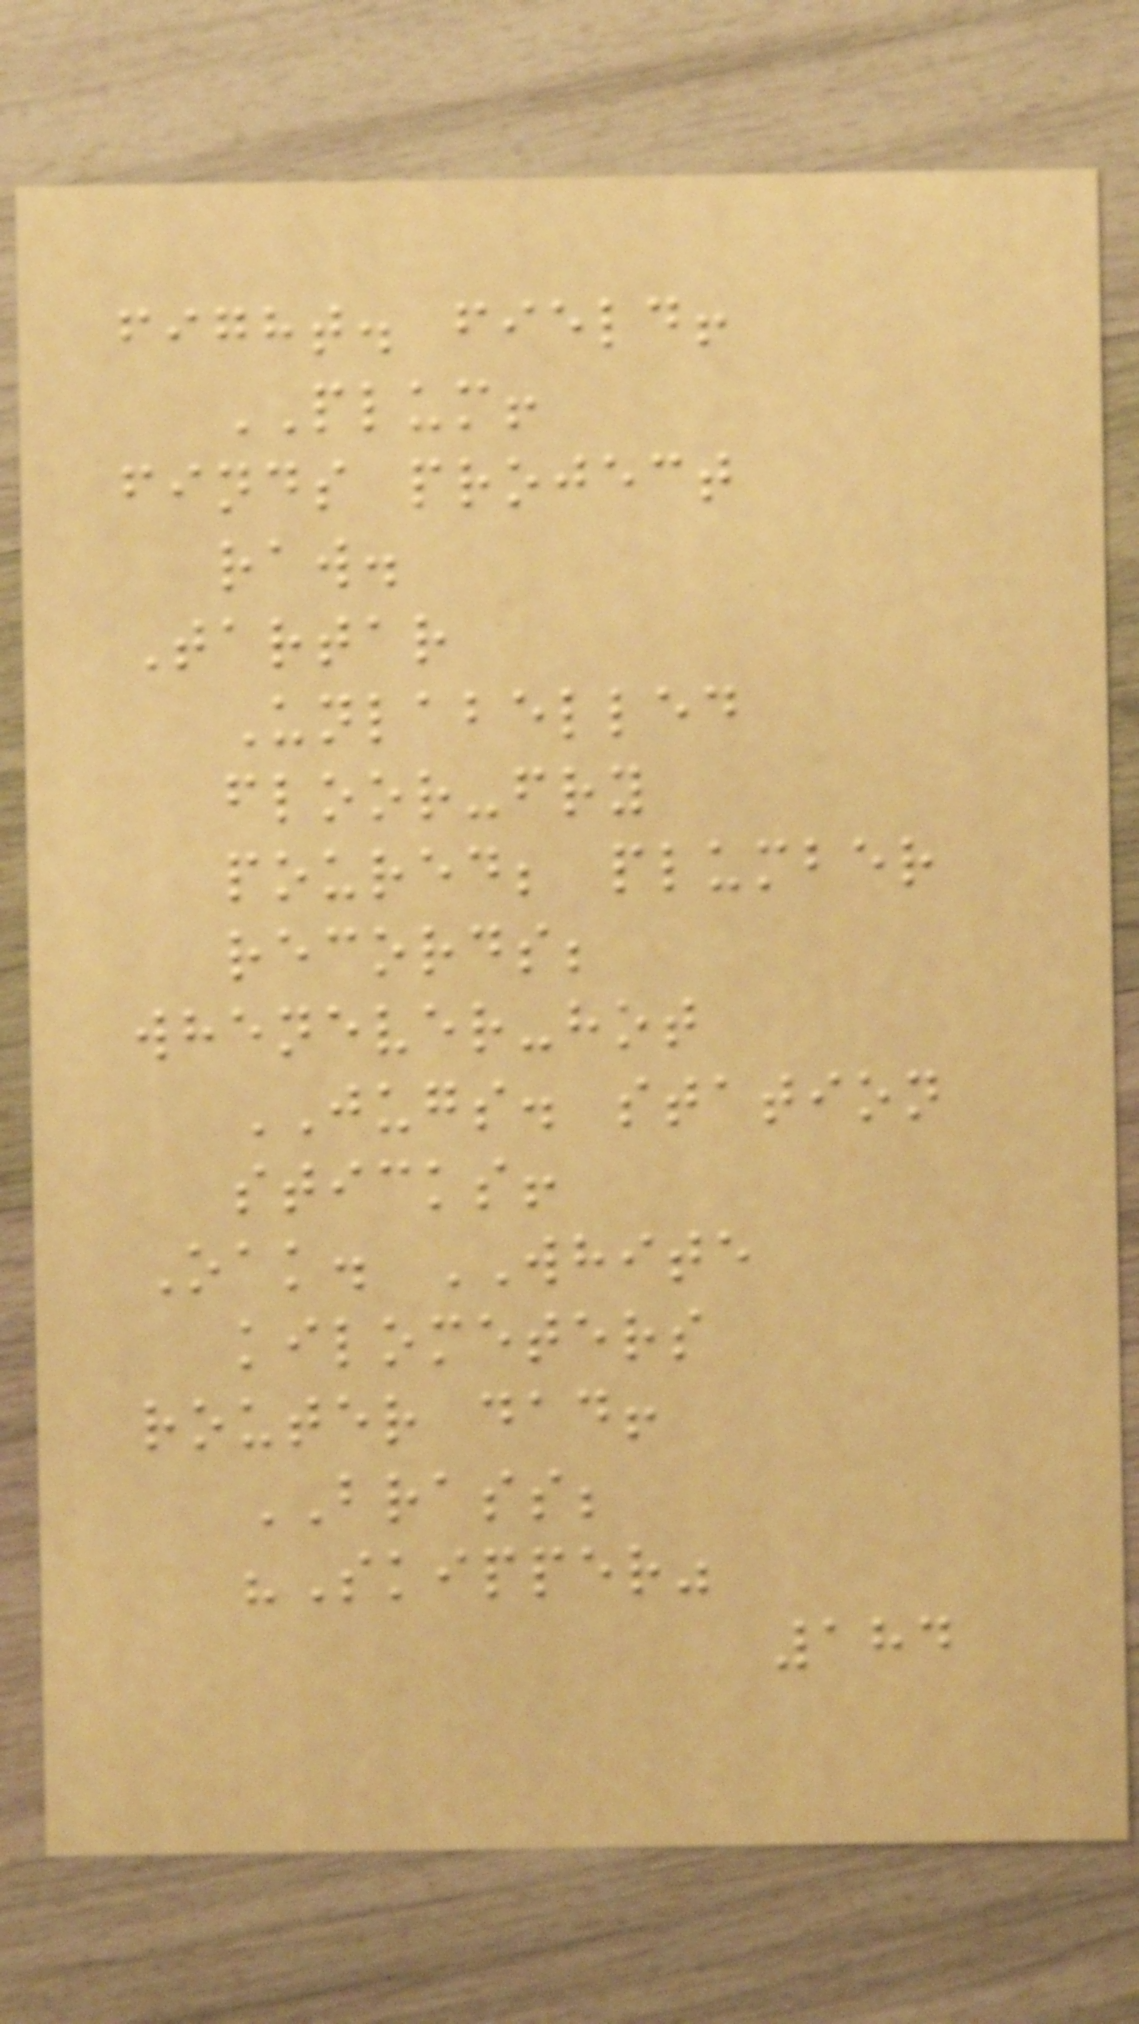fight. field!
PLUM!
finds project
raw.
Tartar
Unlabelled
floor-fry
poured; plumber
records;
whenever-hot
JUGS. station
sticks!
Oak. WHITE
kilometers
router dad!
BRASS;
"Skipper"
184
